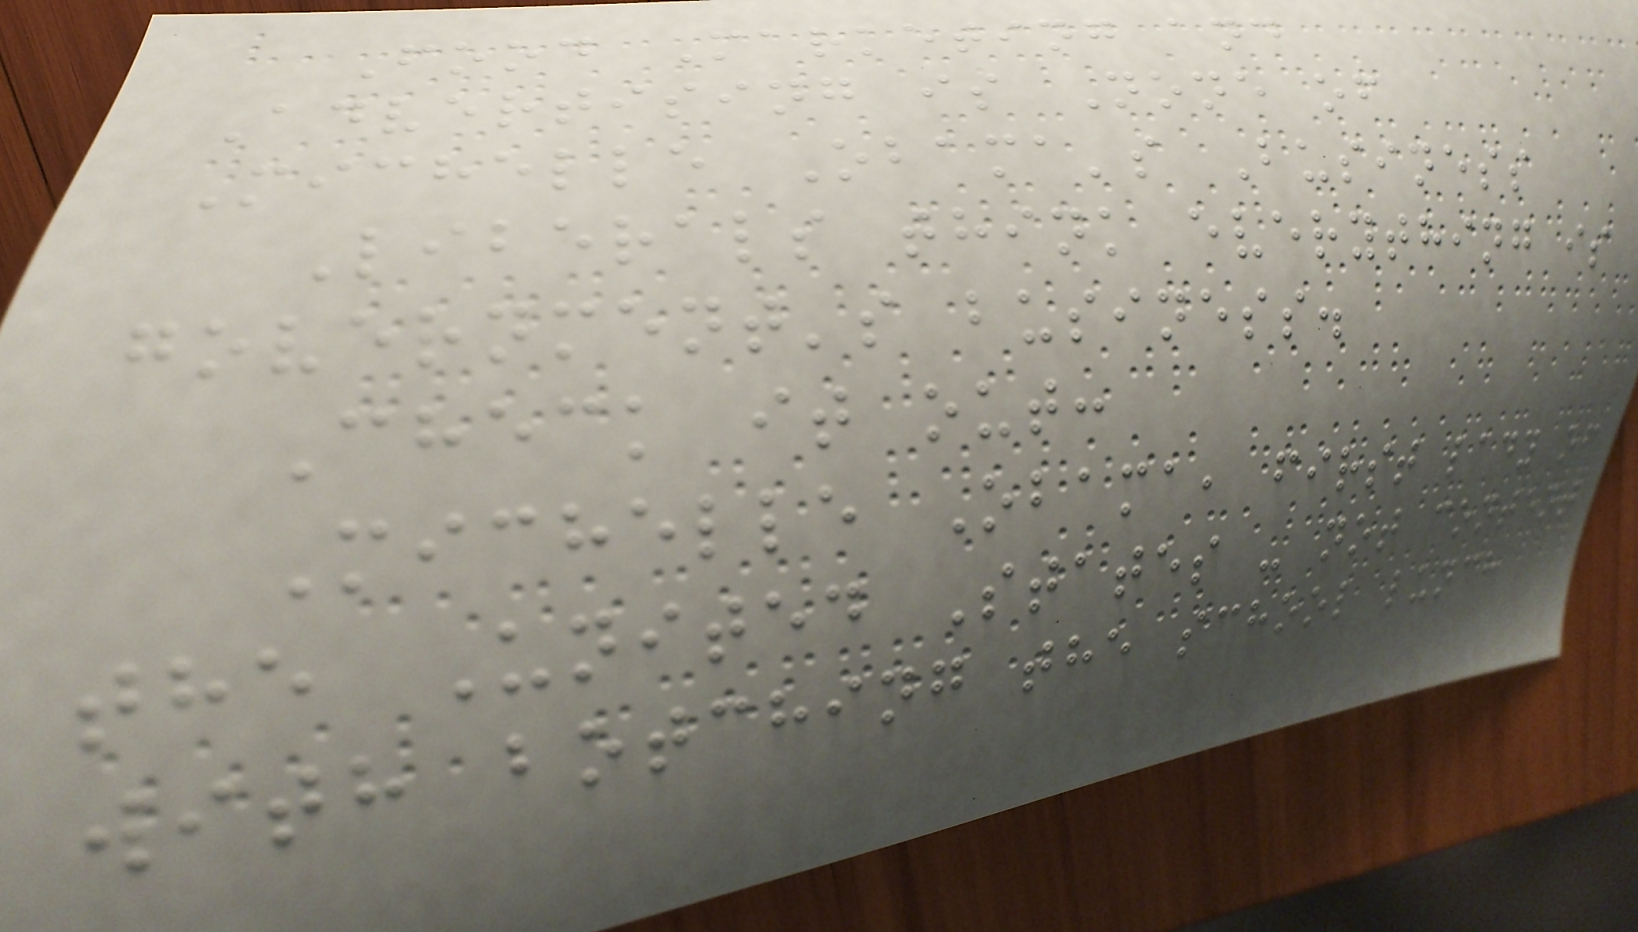Food Marketing and
Advertising is None of
Michelle Obama's Business
Liberals think everything is
government's business.
Check it out:
Michelle Obama, first lady of
the United States - not content
with botching the school lunch
